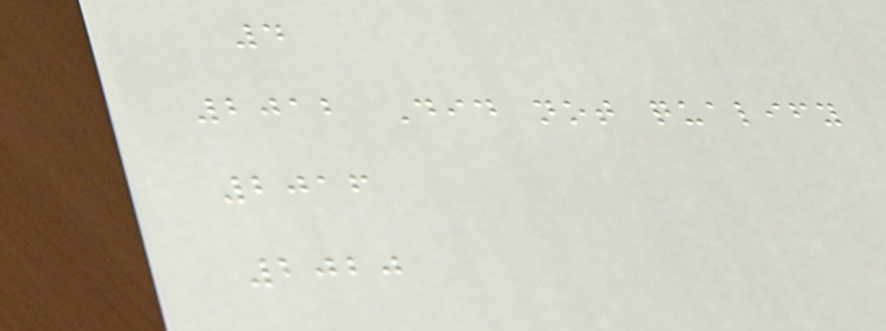4
2012 Did not qualify
2016
2020
